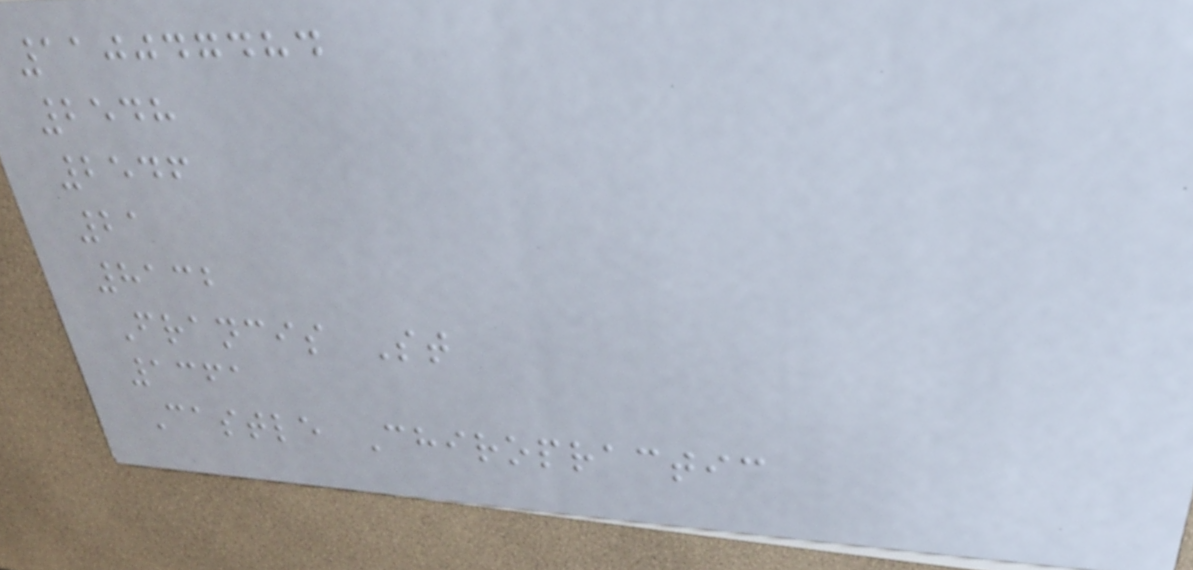110047484
2548
2546
21
8132
Francis St
1361
Castle Chiropractic
